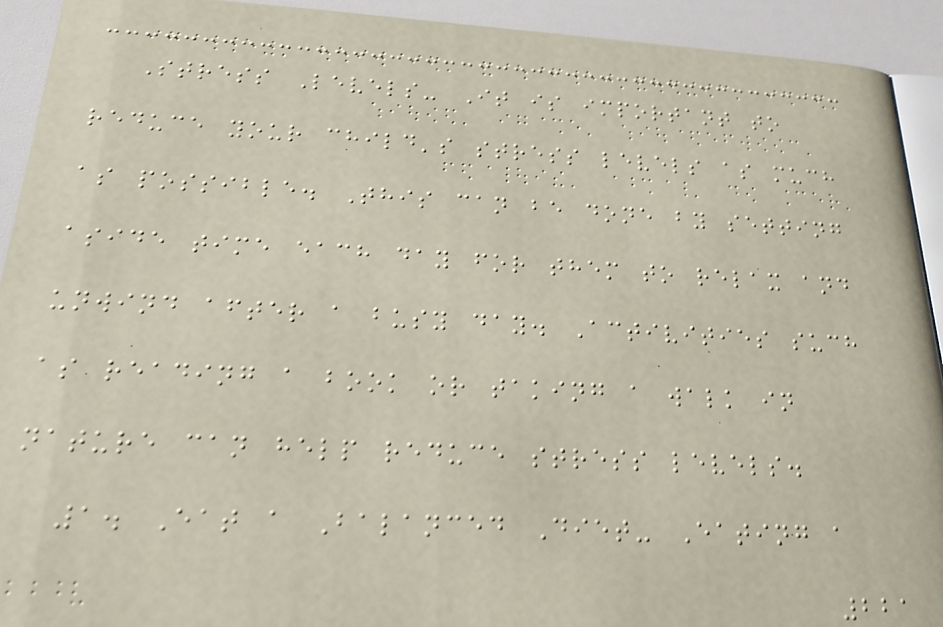Stress Levels- It is important to
reduce your child's stress levels as much
as possible. This can be done by setting
aside time each day for them to relax and
unwind after a busy day. Activities such
as reading a book or taking a walk in
nature can help reduce stress levels.
1. Eat a Balanced Diet- Eating a
221
